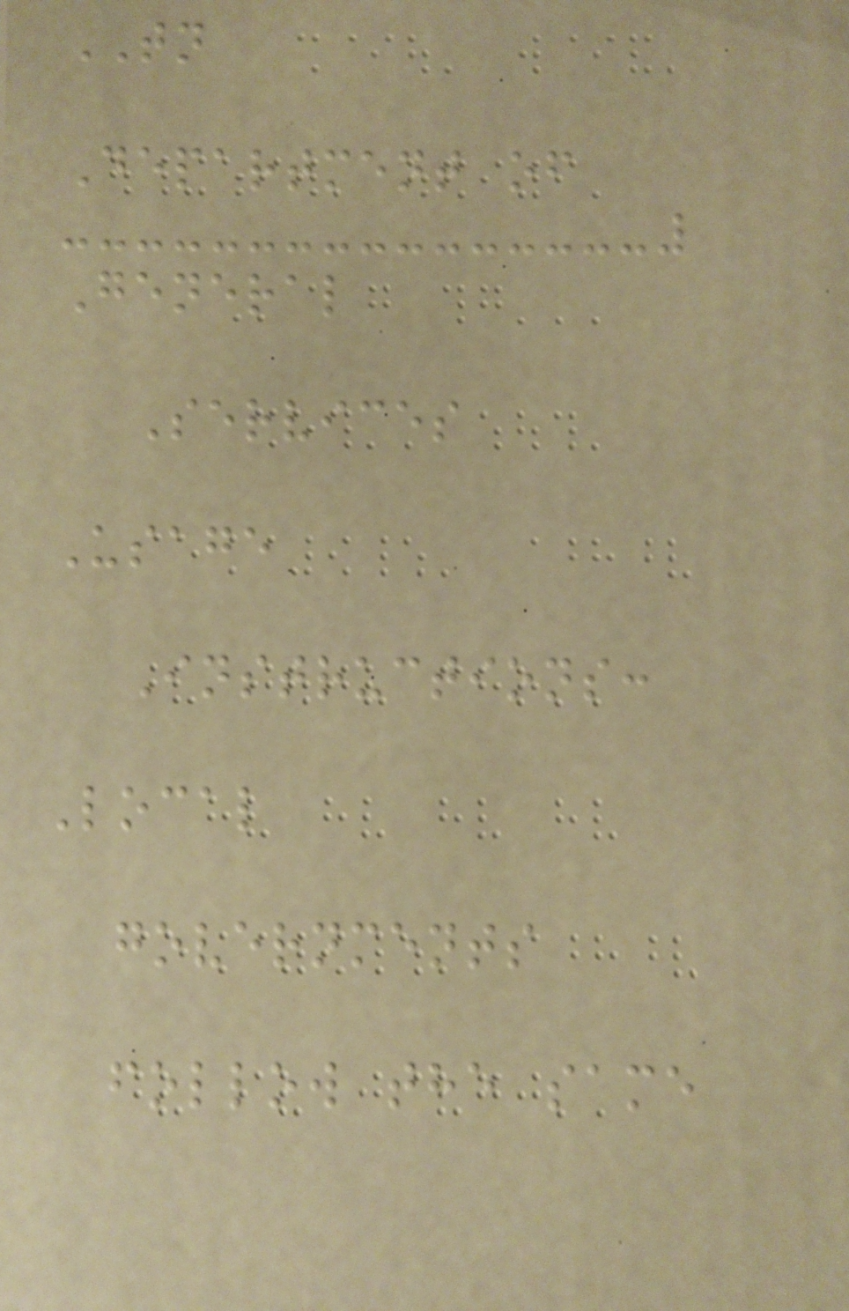TN
Department of
General
Services
Usage
Instructions:
Local
governments
follow the same
